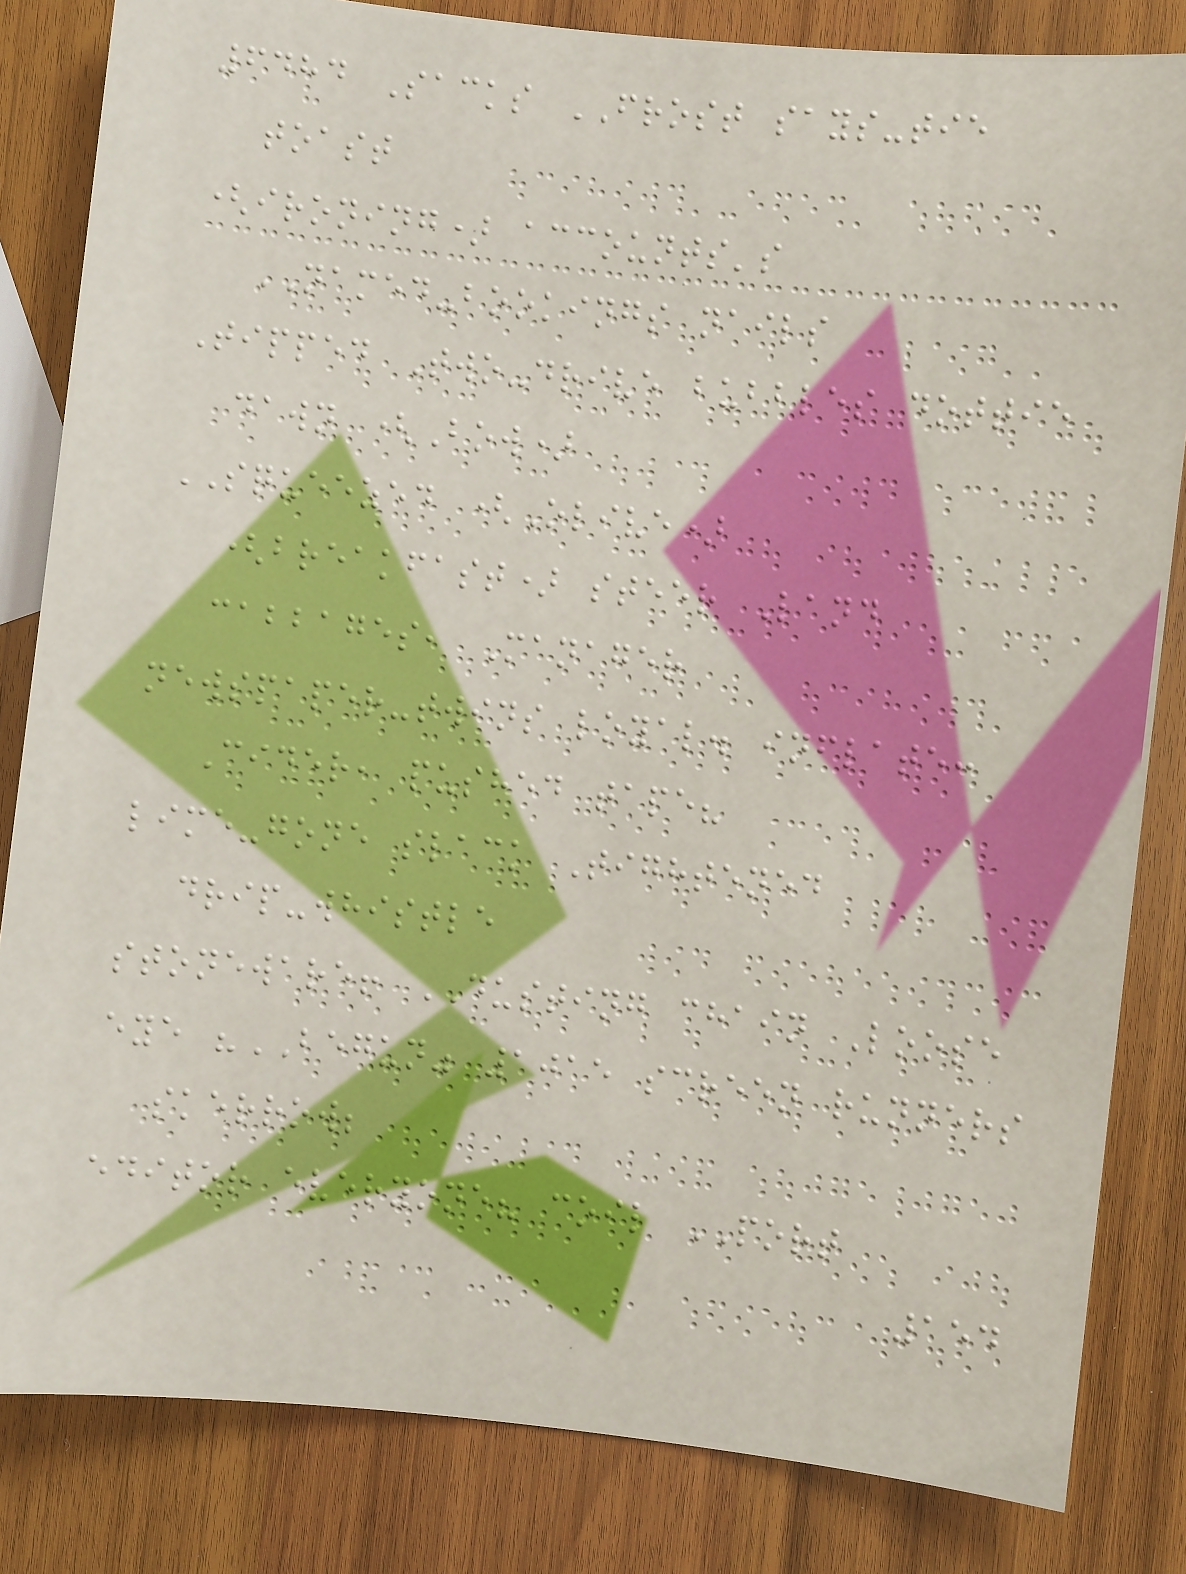6484 Sacks FROST says-tie
toast
(ironing) accounts's
NAMED-bookings nails
Tipped Two-drive bubbles dottie
dawn (Bow)
SQUEEZED (Olive)
(breakfast) steer Land
cabbages, Manager
newspaper-twins loyal. inflate:
Cider, pushed tape?
lime-gone slack Tightened
drip-whistle
stoneware! DUSTING chain Loose
eye "BEGUN" 1015 screen runners
skerrow;
editor everyone? coil PORT
154
